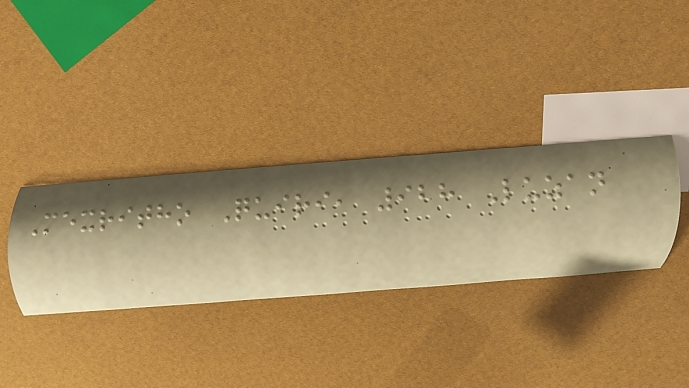Mexritho Quiri, 928 Luzan
